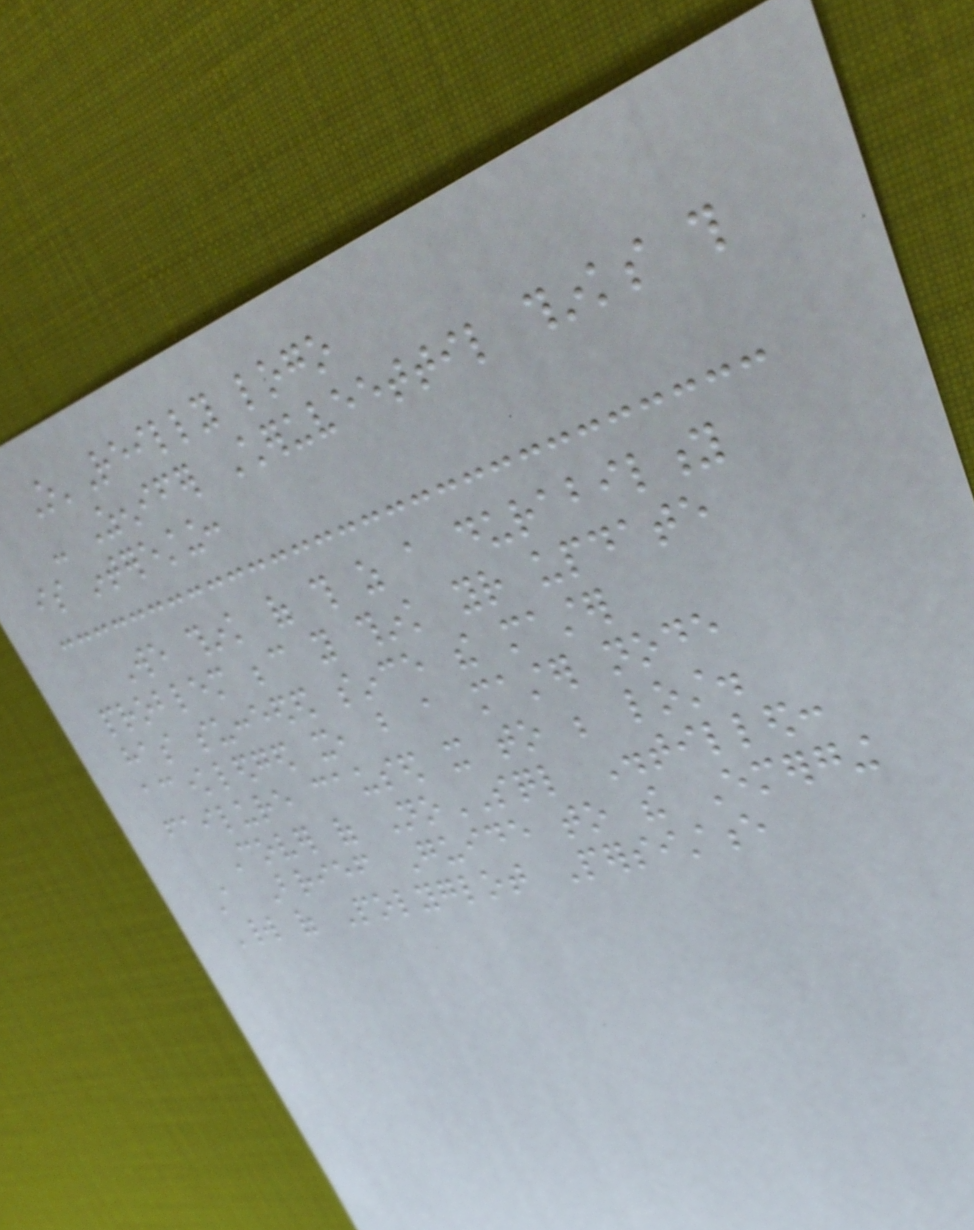O'Reilly logo
- Zenifer Cheruveettil thinks this
is interesting:
We think of this as a durability
problem because you think your update
has succeeded since the master
acknowledged it, but a master node
failure caused it to be lost.
Cover of NoSQL Distilled:
A Brief Guide to the Emerging
World of Polyglot Persistence
